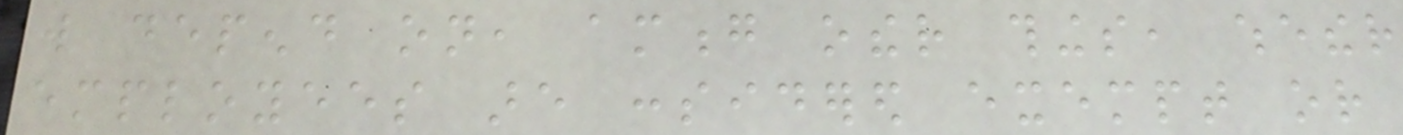will depend on, among other things, whether
employees are considered exempt or
